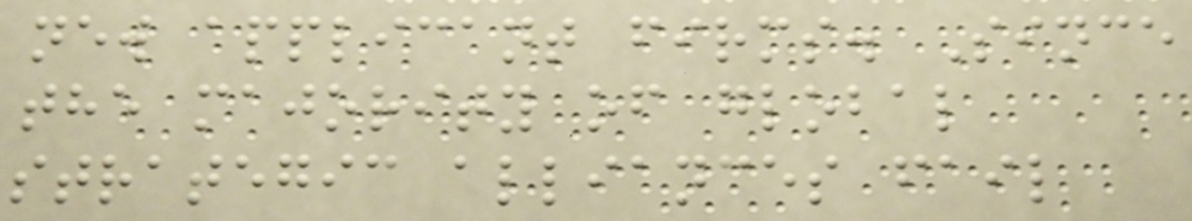new applicant firms. Since
the majority of global
strategic alliances fail
